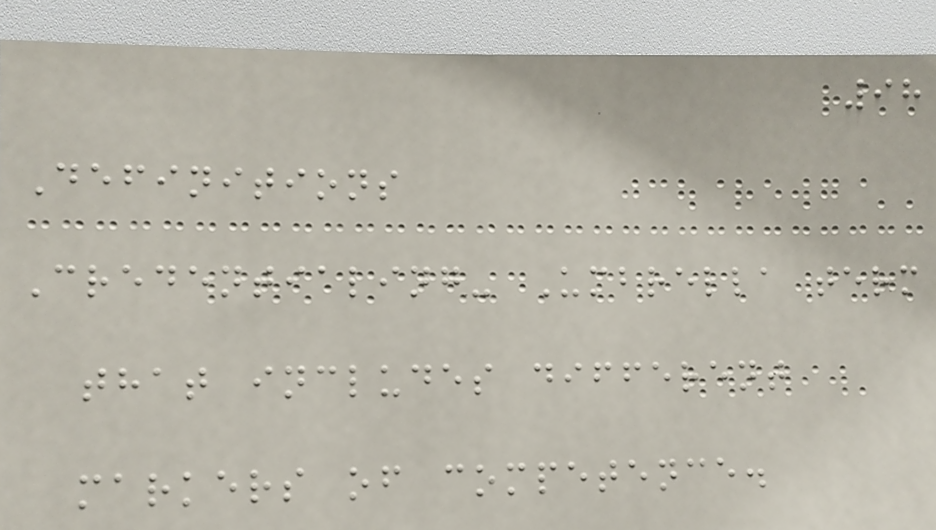98
Definitions
Credentialing- Umbrella term
that includes different
markers of competence.
